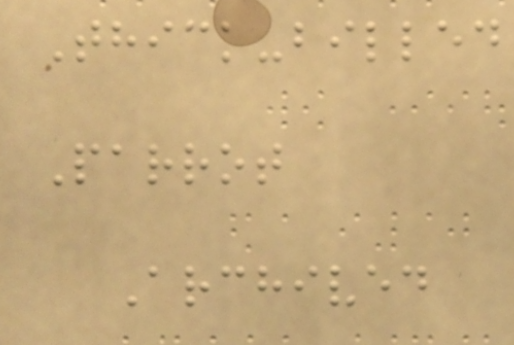Thick-billed
Parrot
Archived
